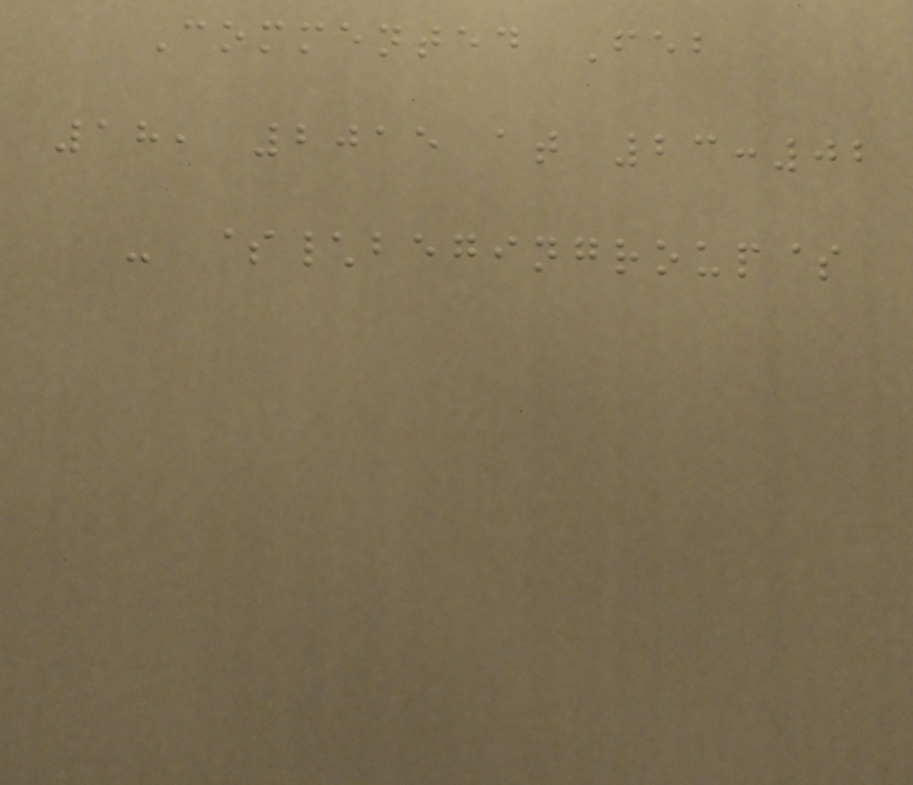Commented Feb
18, 2015 at 23:02
- $\begingroup$
